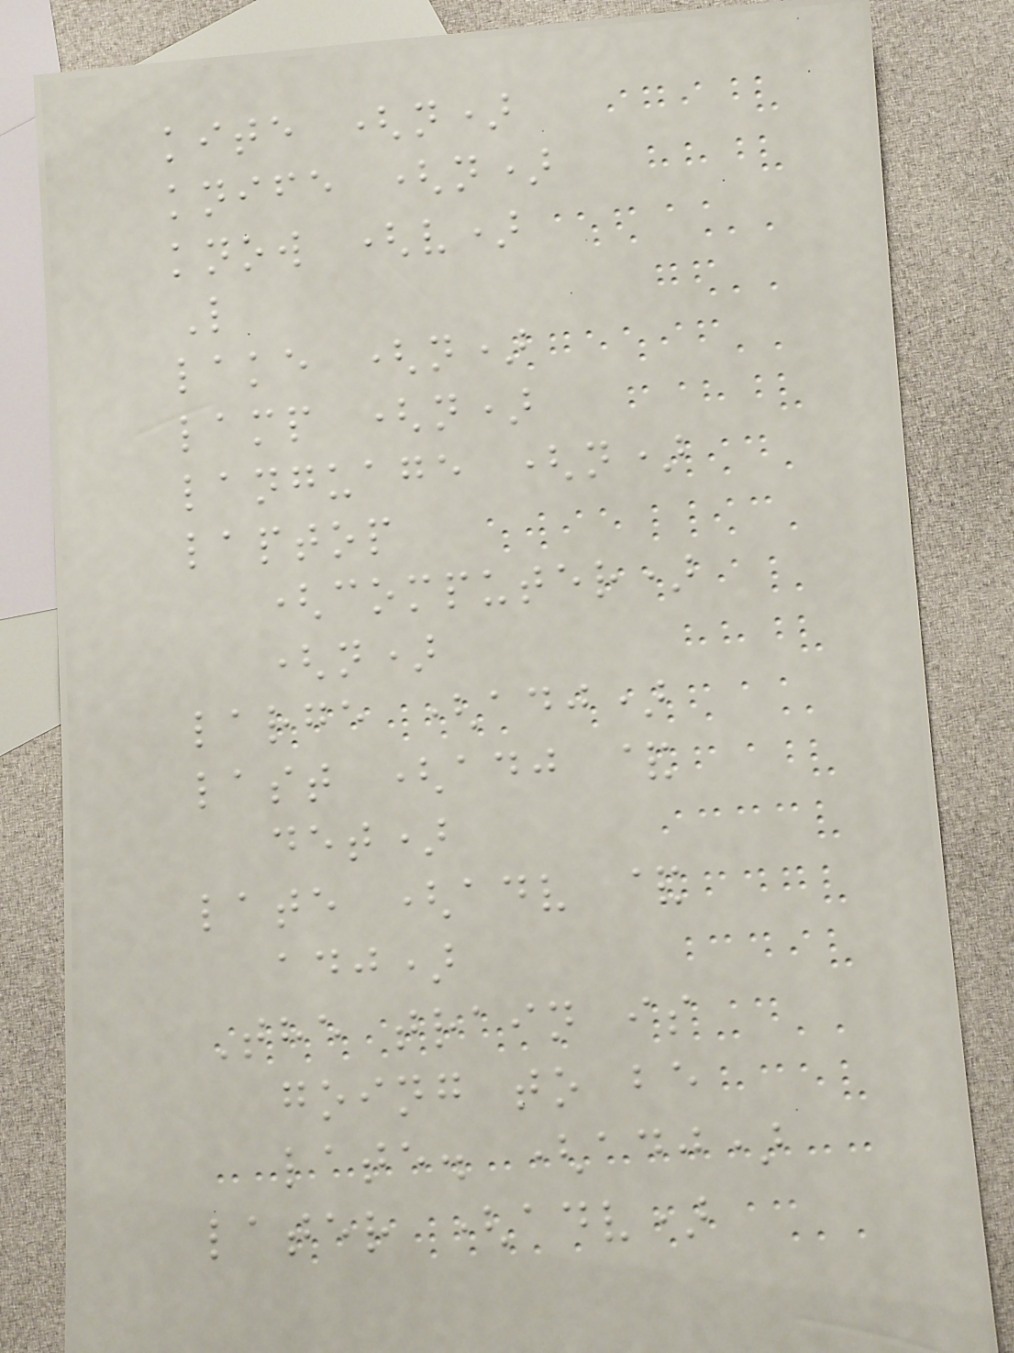kite (n)
knife (n)
know (v)
L
lake (n)
lamp (n)
language (n)
laptop
(computer)
(n)
large (adj)
last (adj &
det)
late (adv &
adj)
The train is
going to be
late. (adj)
later (adv)
